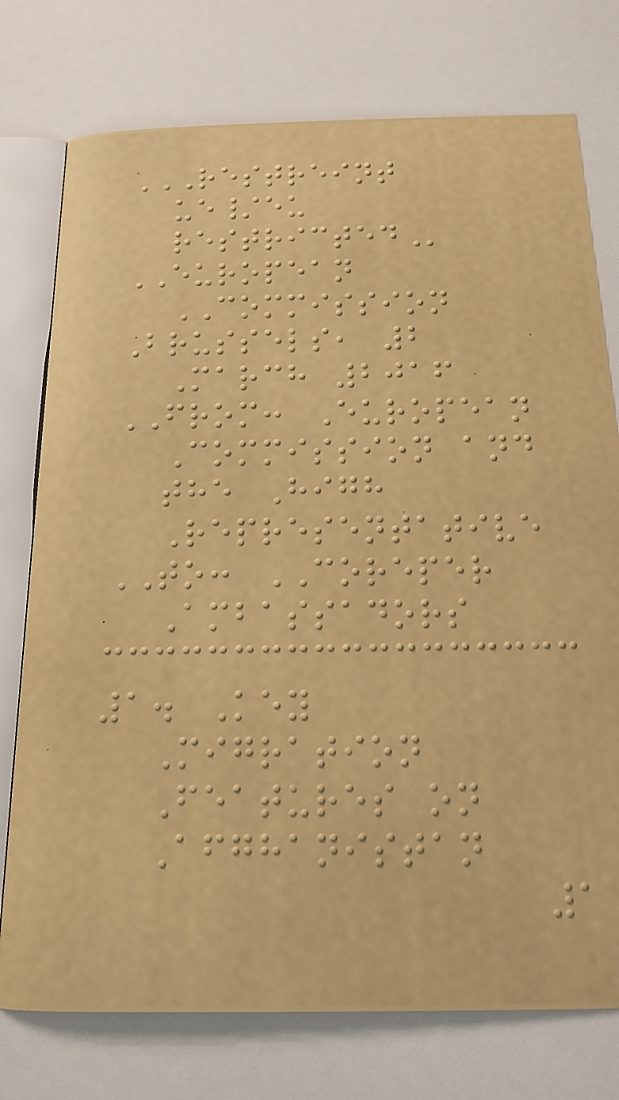RESTREINT
UE/EU
RESTRICTED
EUROPEAN
COMMISSION
Brussels, 2
March 2016
FROM: European
Commission and
the High
Representative
TO: COREPER
Ambassadors
1. Key
Migration
Features on
Afghanistan
1
